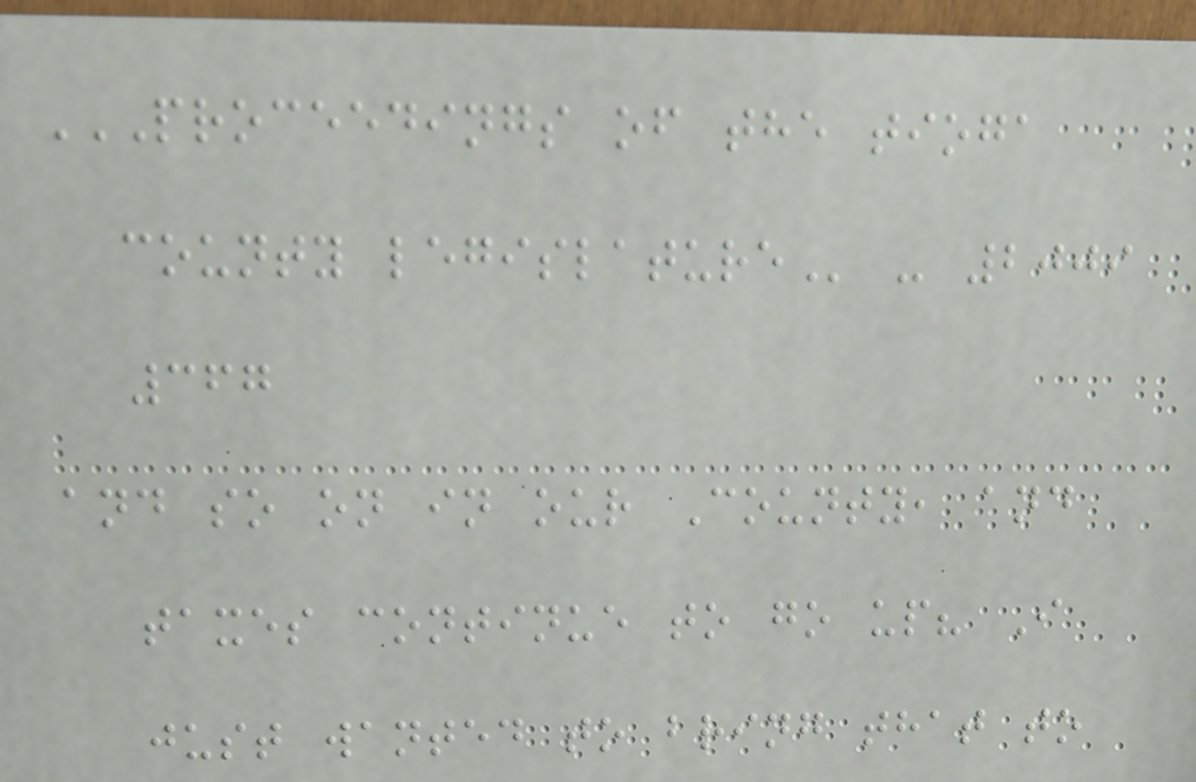PROCEEDINGS OF THE TIOGA
COUNTY LEGISLATURE - 2009
367
and so on in our County, and
taxes continue to go up? I
just wanted to bring that to
